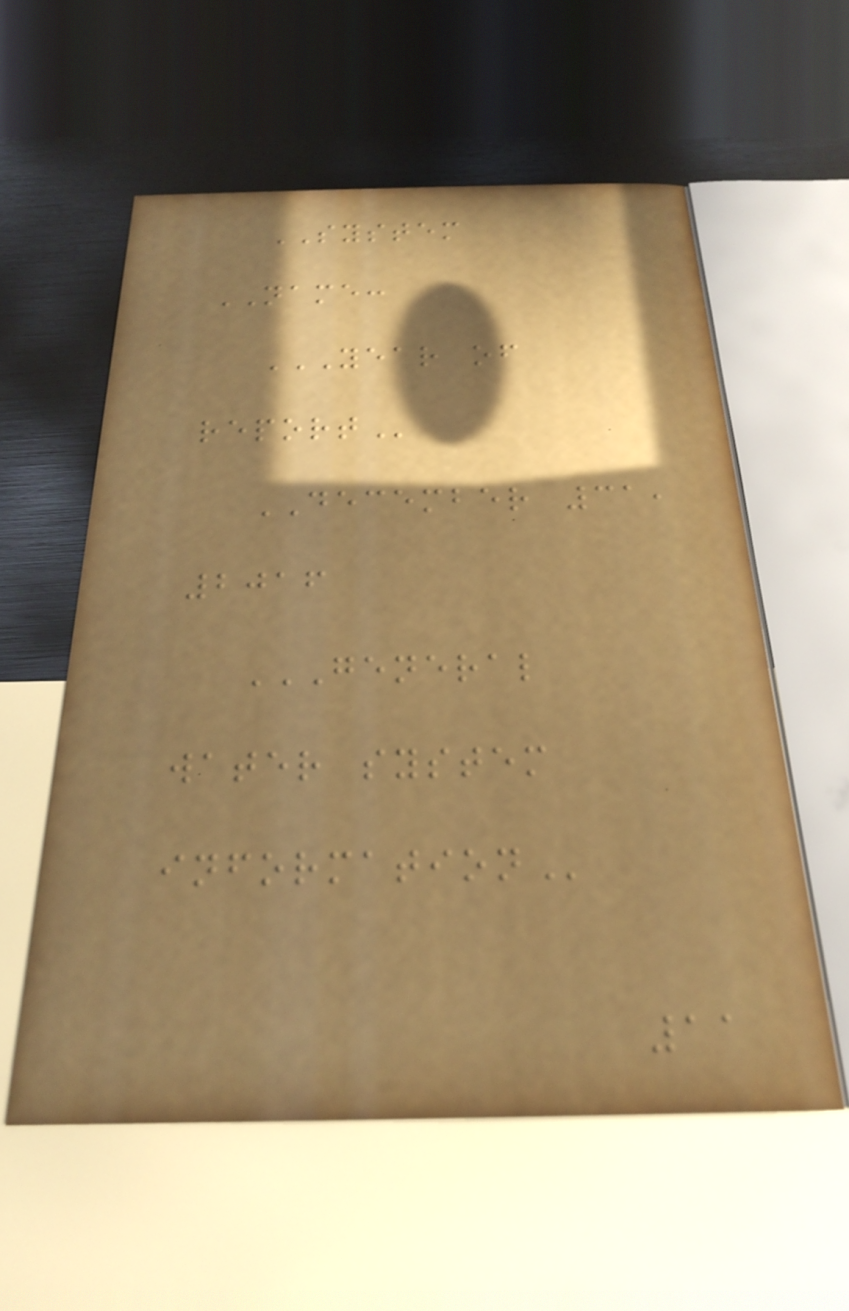SYSTEM
NAME:
YEAR OF
REPORT
DECEMBER 31,
2016
GENERAL
WATER SYSTEM
INFORMATION
11
